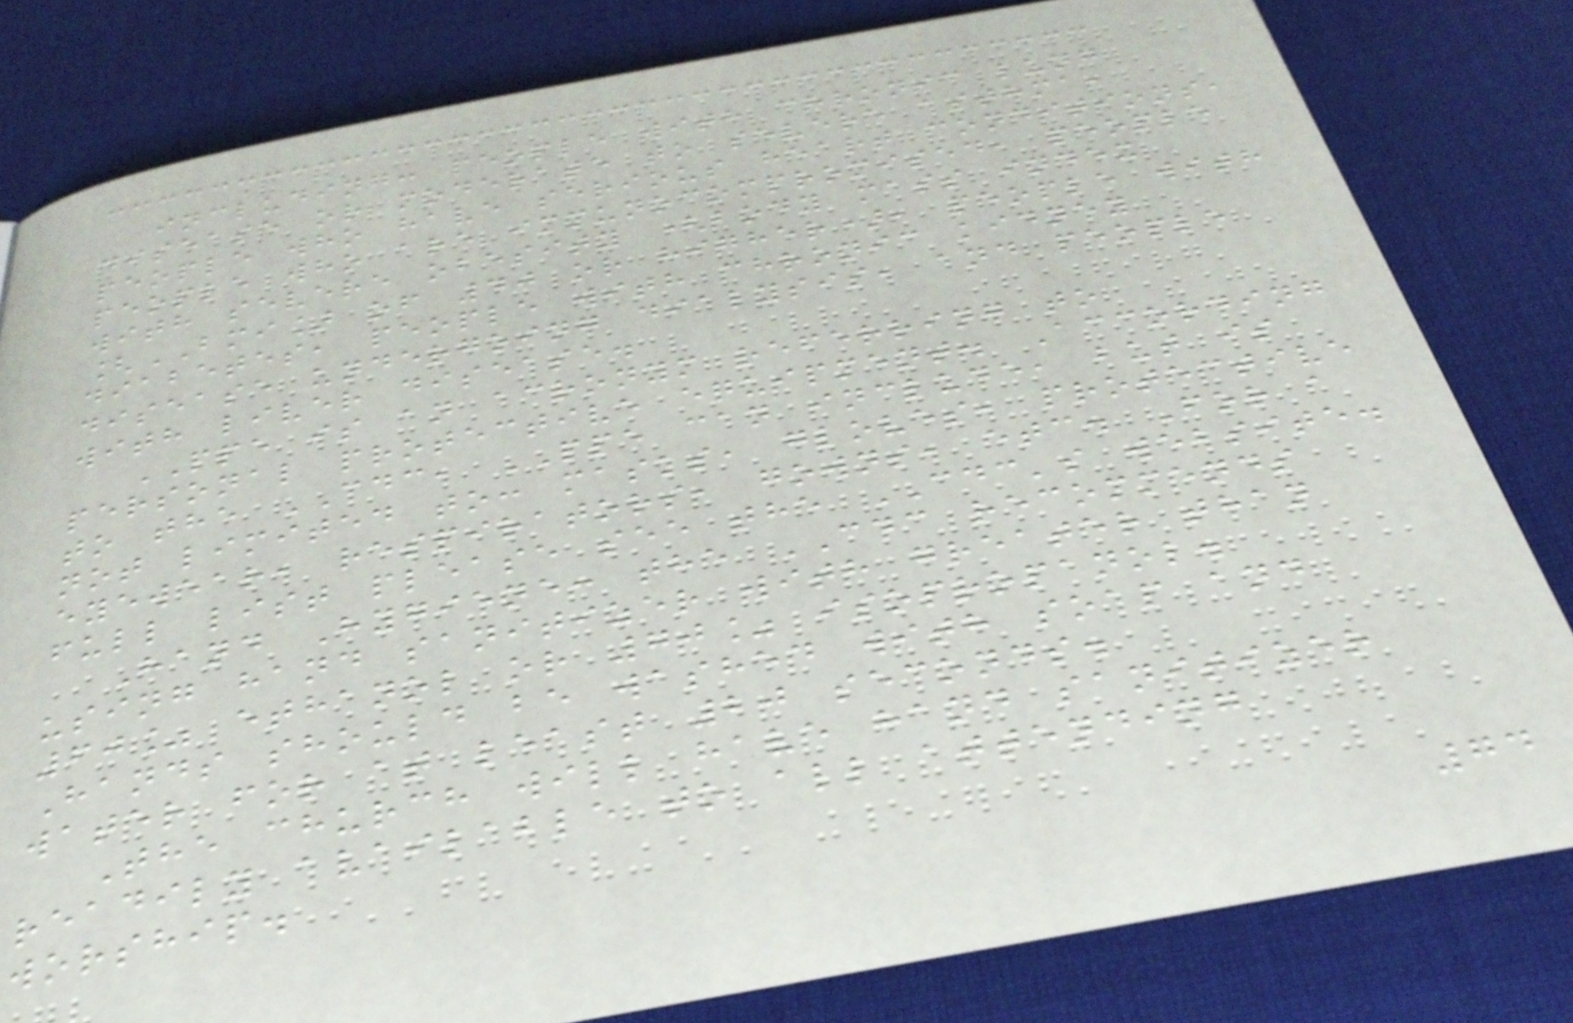including: people with chronic lung
disease or moderate to severe asthma,
people who have serious heart conditions,
people who are immunocompromised, people
with severe obesity (body mass index
[BMI] of 40 or higher), people with
diabetes, people with chronic kidney
disease undergoing dialysis, and people
with liver disease.
PPE is an acronym referring to
personal protective equipment. According
to the CDC, PPE can include, but is
not limited to: masks, gloves, protective
eyewear, respirators, gowns, etc. For a
full list please see the CDC's website.
Hand Hygiene: the CDC recommends
using hand sanitizer with greater than
60% ethanol or 70% isopropanol.
Hands should be washed with soap and
water for at least 20 seconds.
The church will have hand sanitizer
readily available to all attending
worship.
74
